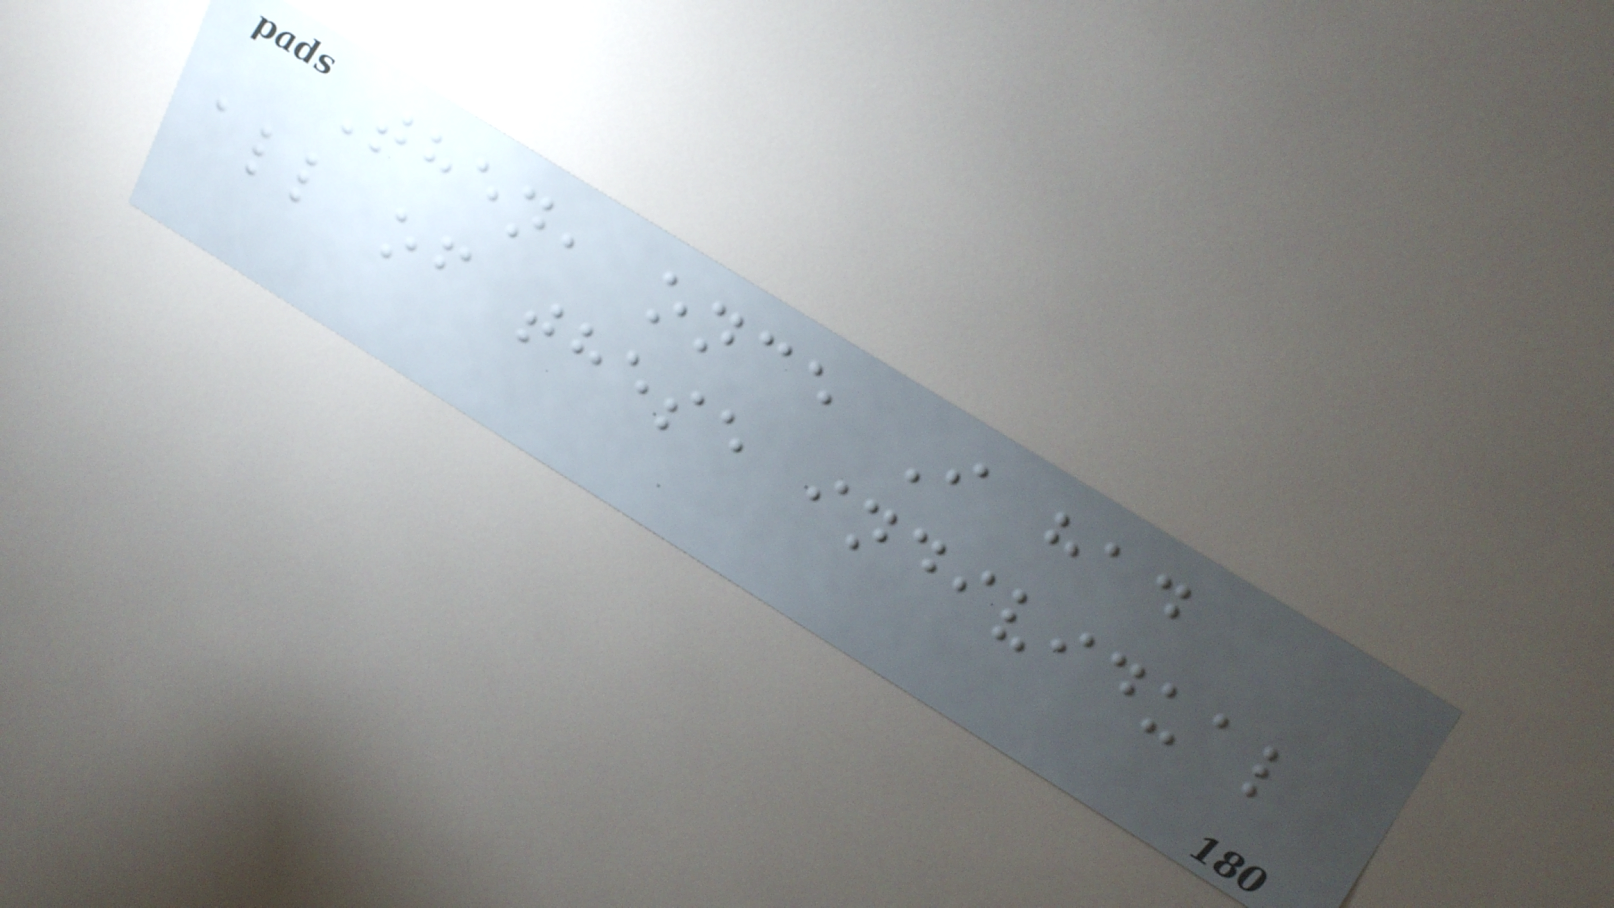Then, once I had
all of these individual
